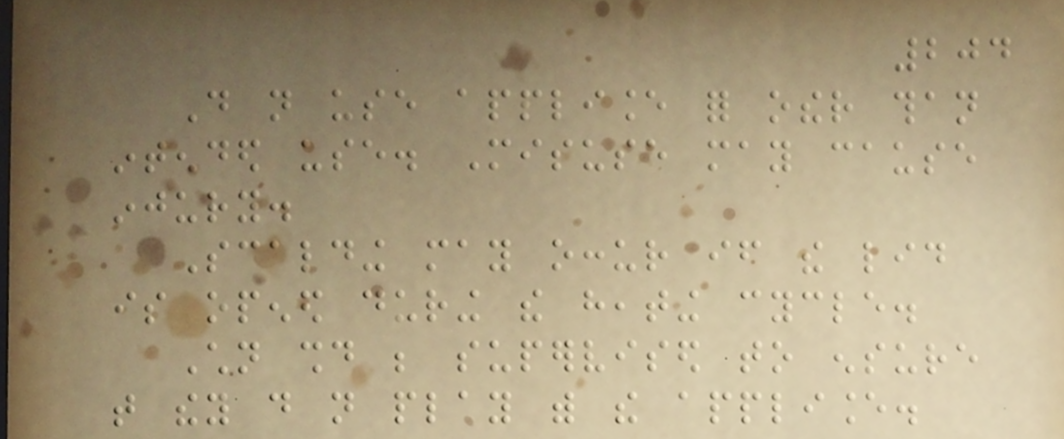204
Do not use appliance for other than
intended use. Misuse may cause
injury.
Scalding may occur if the lid
is opened during the heating cycle.
Children should be supervised to ensure
that they do not play with the appliance.
